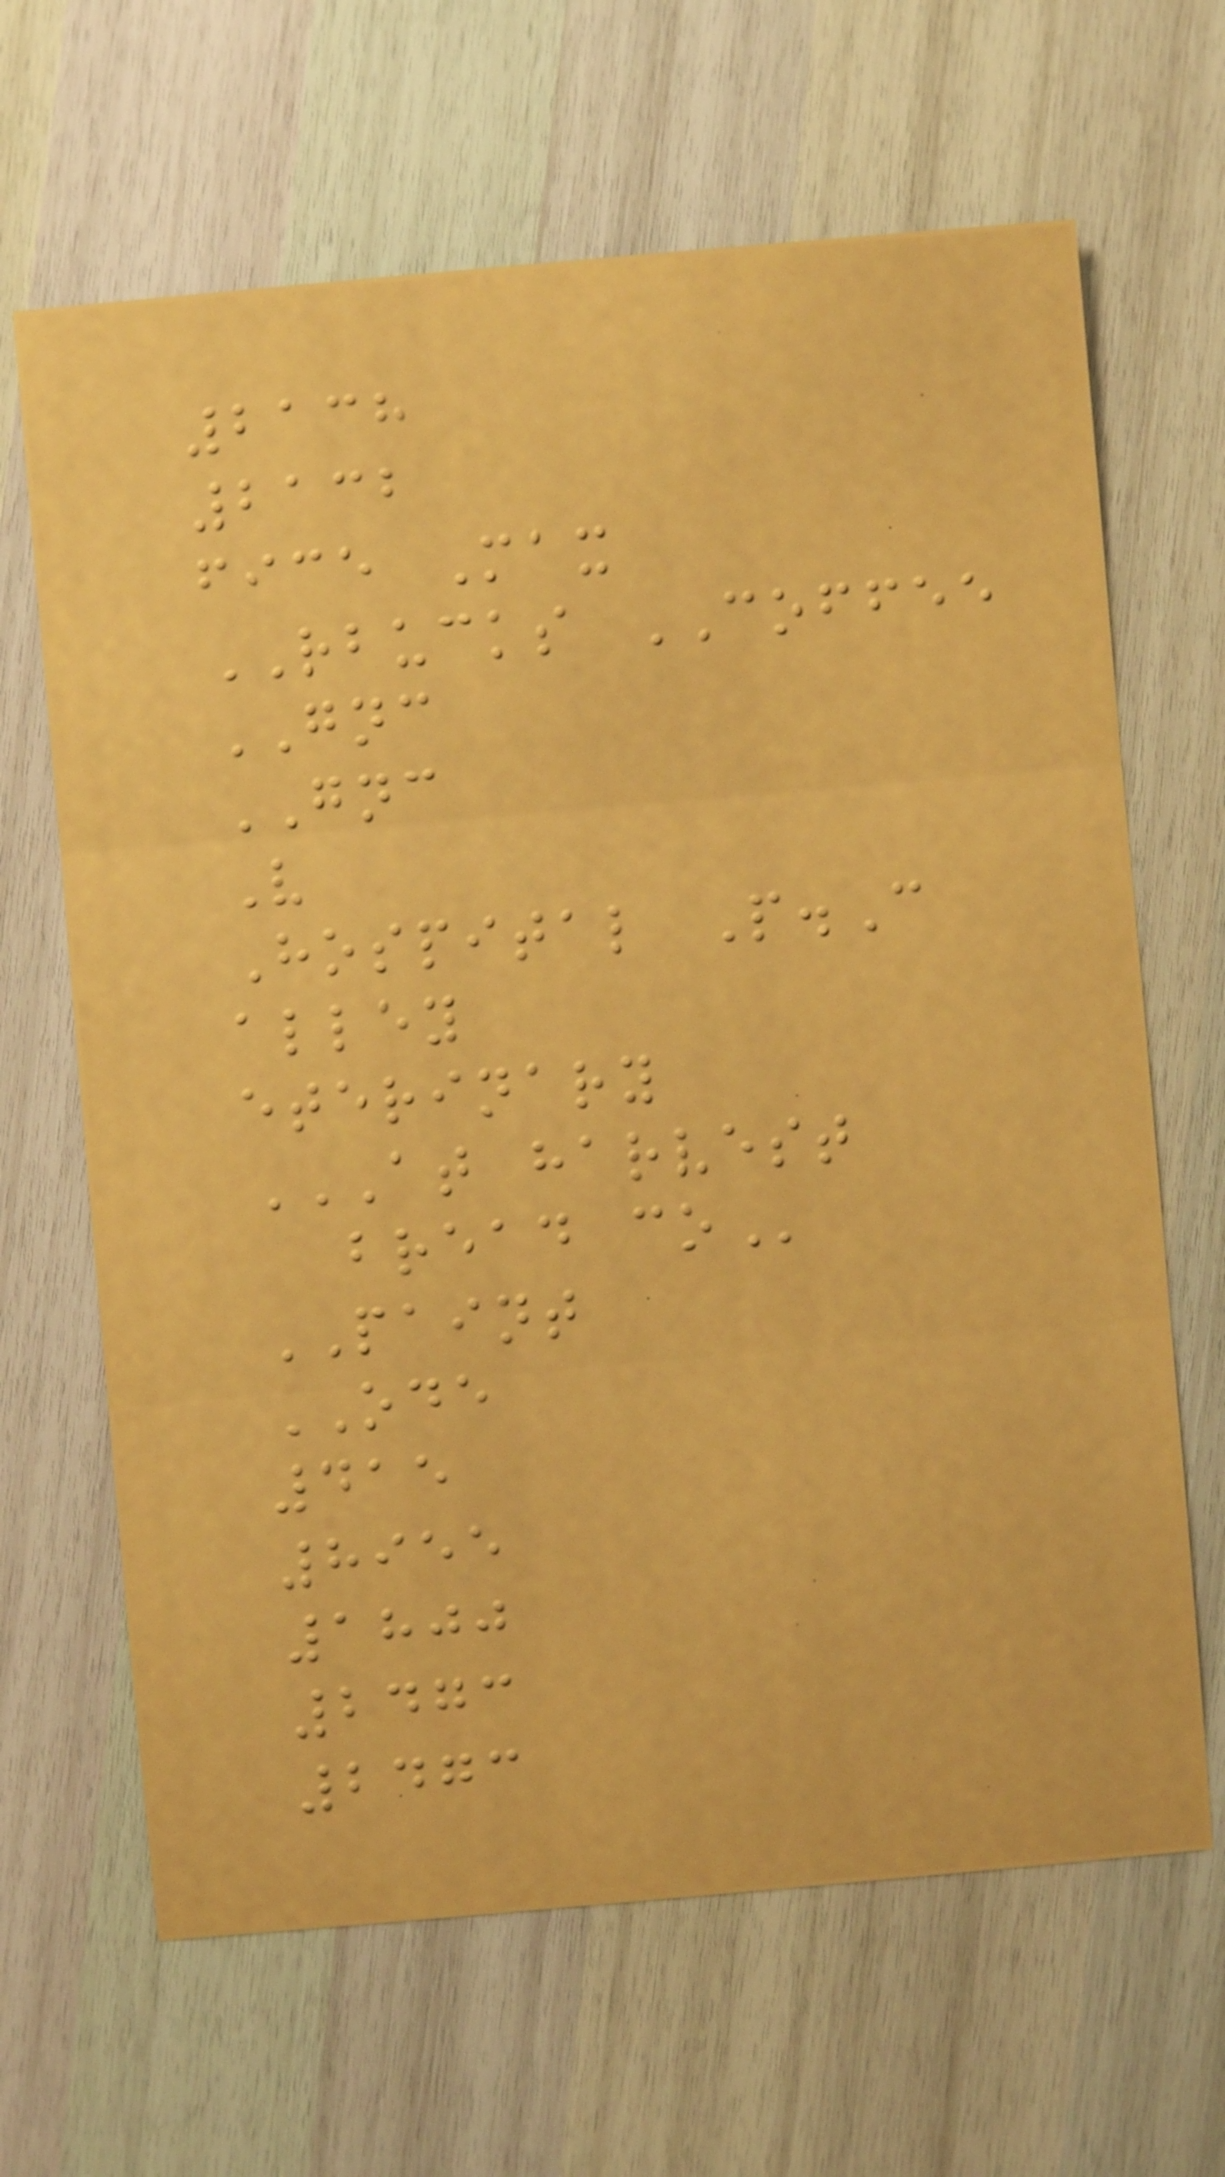2138
2132
fice Max
RBUCKS COFFEE
GNC
GNC
V
Hospital P.C
alley
eterinary
AT HARVEST
BREAD CO
PAINT
ODE
415
8955
1800
2473
2473
